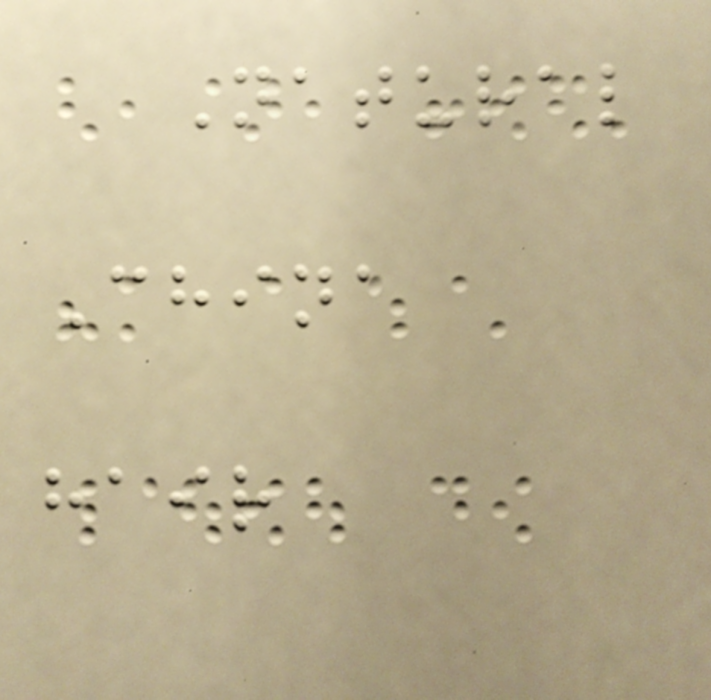Natural
China
hair
